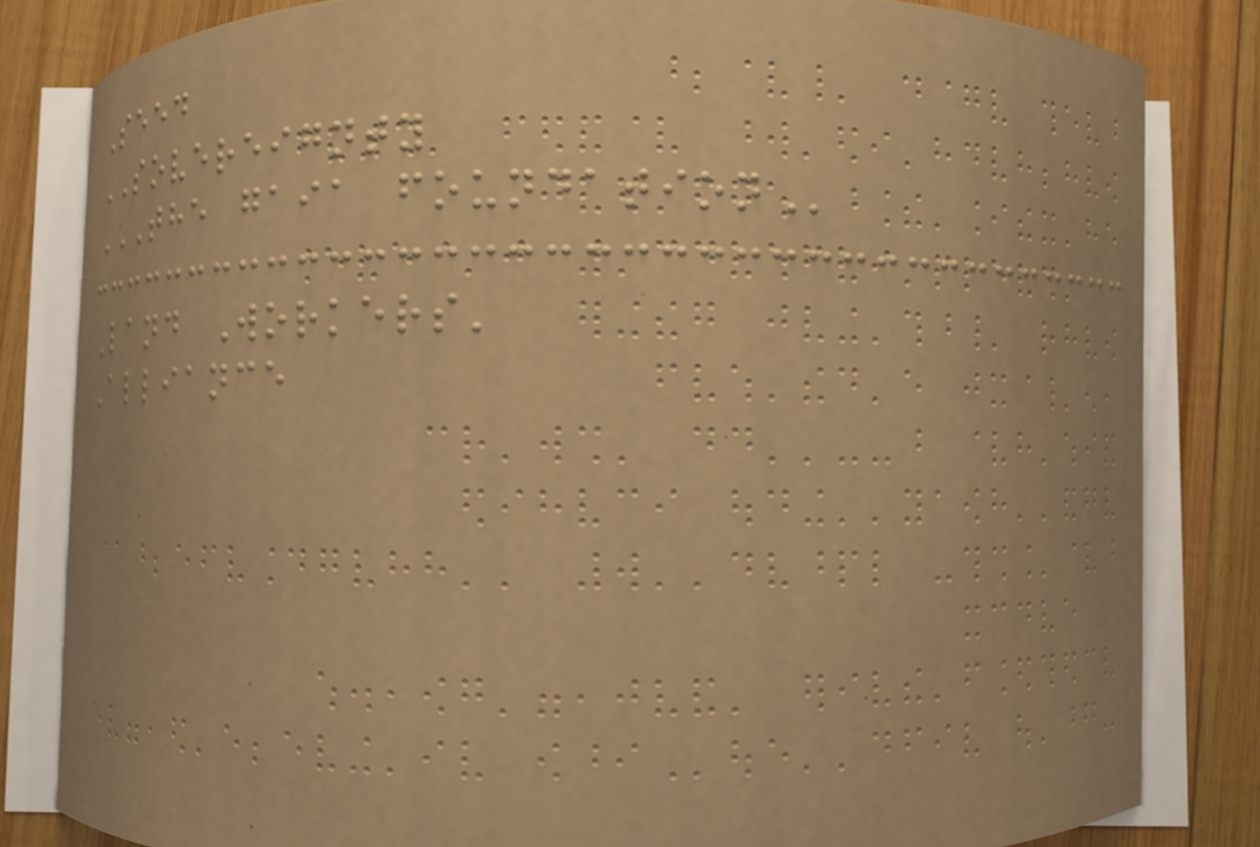Seed
SOVEREIGNTY
THE GAIA FOUNDATION
Land Workers'
Alliance
